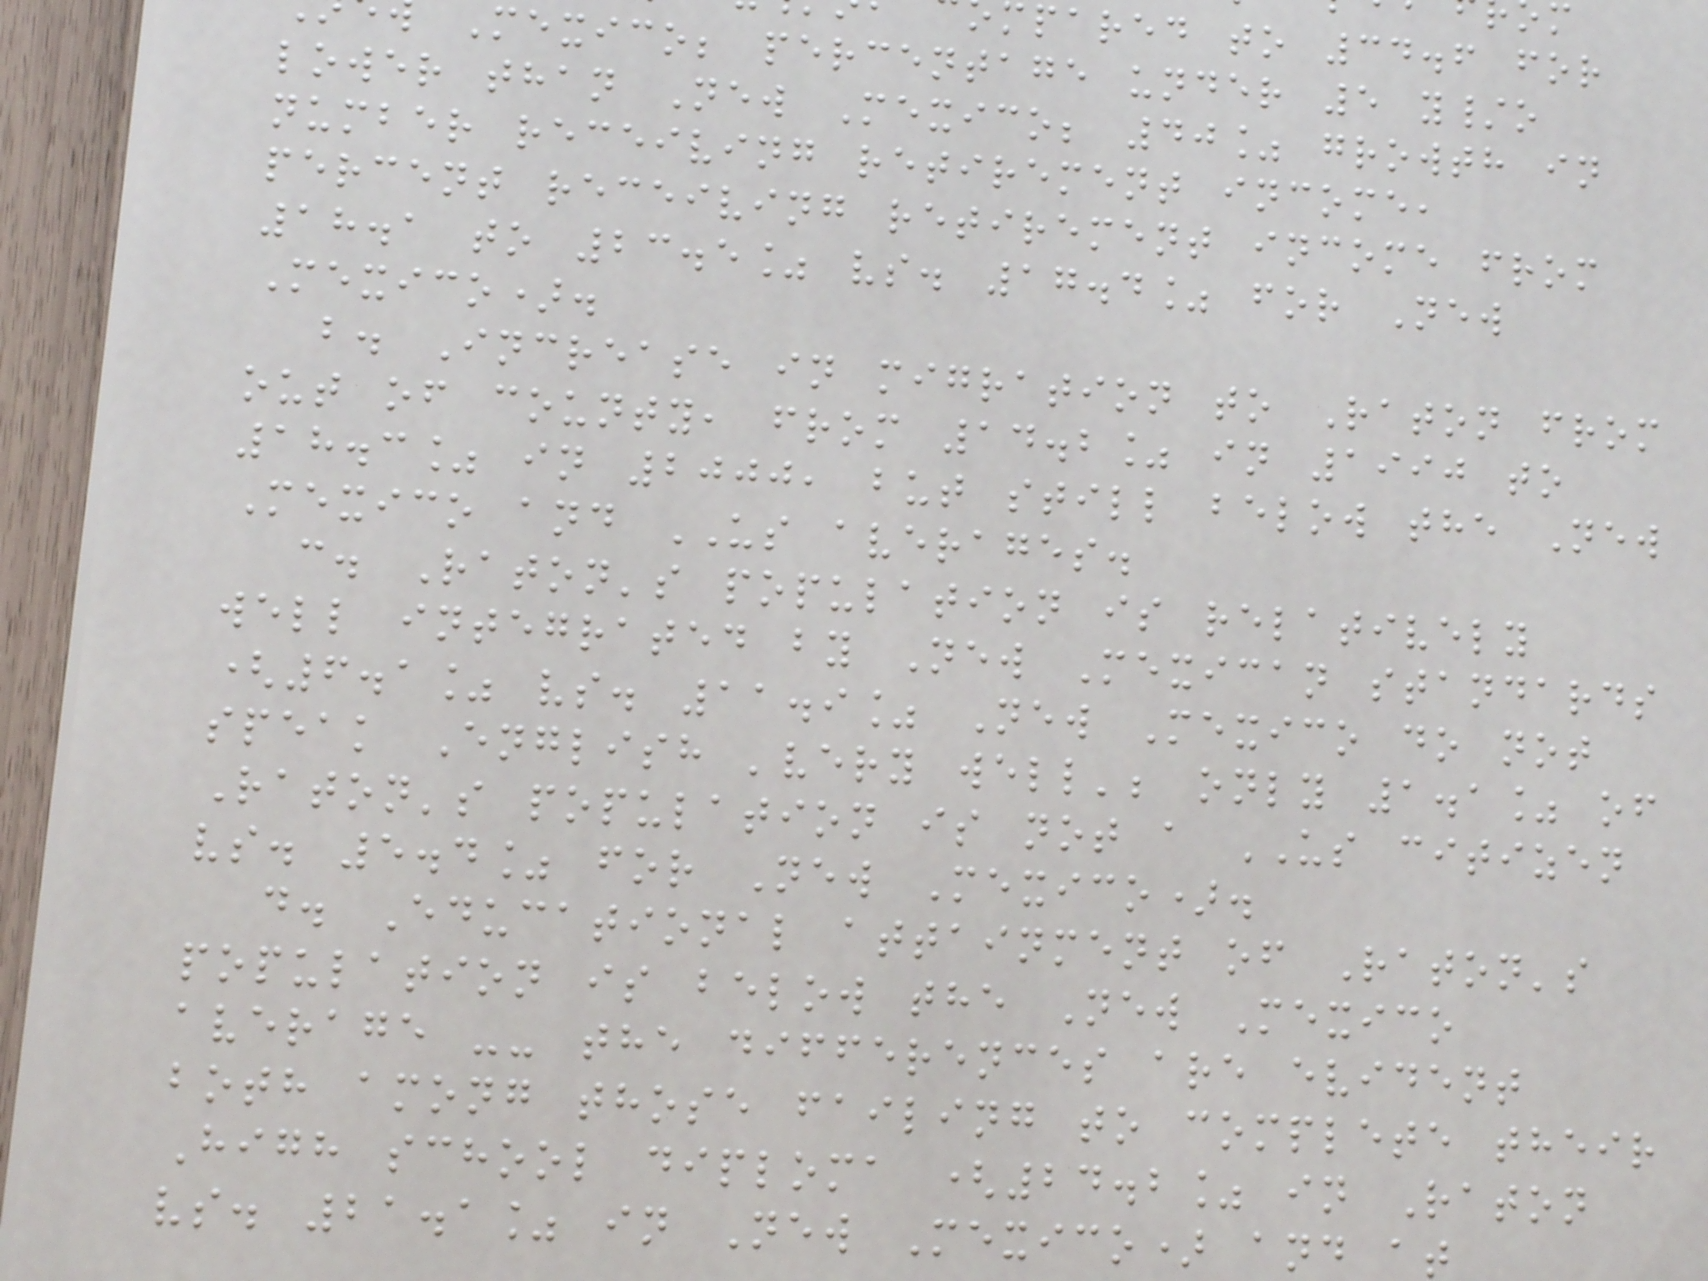mpared to 34.6 for
Mexico; percentage under 5 y/o
lower than New Mexico; 40% growth in
number receiving retirement income,
percent receiving retirement income from
18.1 to 23.5% vs. 17.4% for New
Mexico).
b. Increase in migration to Raton from
out of county, from 14.2% in 1990 to
18.3% in 2000, but still below the New
Mexico and US averages.
c. Raton's population is relatively
well integrated by New Mexican standards
(6.1% vs. 11.9% New Mexico do not
speak English 'very well'; only 1.1% of
Raton's population is not a US citizen
vs. 5.4% for New Mexico).
d. Educational attainment of Raton's
population is below the New Mexico
average -- the differences are evident
both among those failing to complete their
High school diploma (24.2% in Raton
vs. 21.1% in New Mexico) and at
